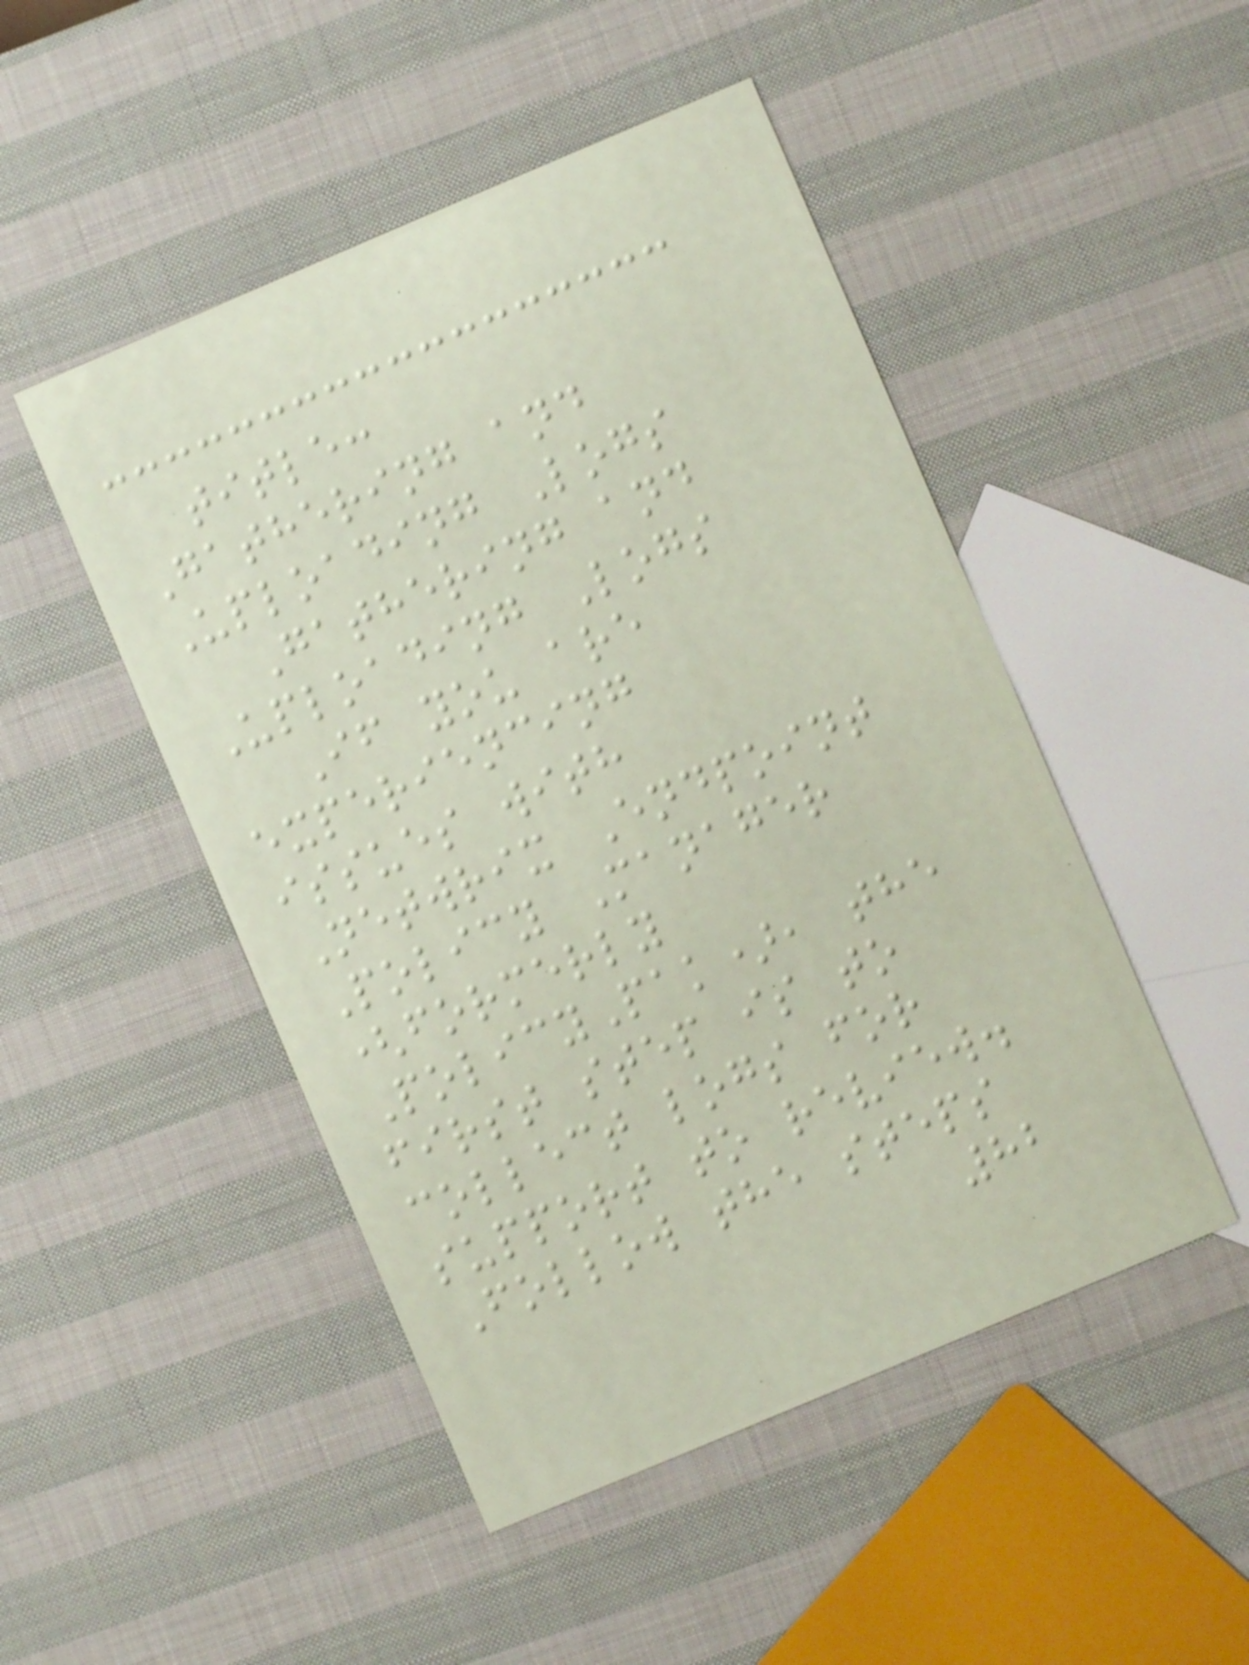title:
Gathering and
Uploading Logs
Gathering and
Uploading Logs
If you are
experiencing
issues with
Netwrix Endpoint
Policy Manager
(formerly
PolicyPak), the
first step is to
collect logs for
support to review.
Follow the steps
82
